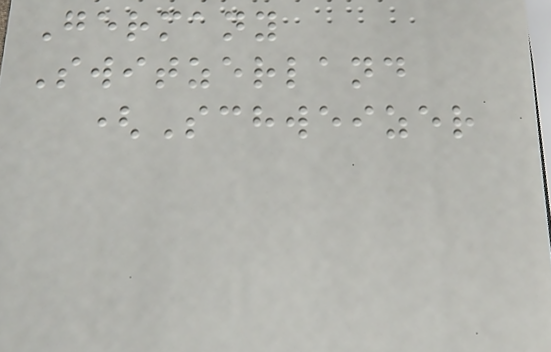Germany
Switzerland
(Schweizer
